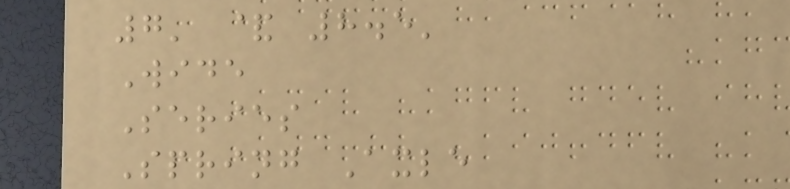7' & 8.5'
Wide
Series
Spring Axle
